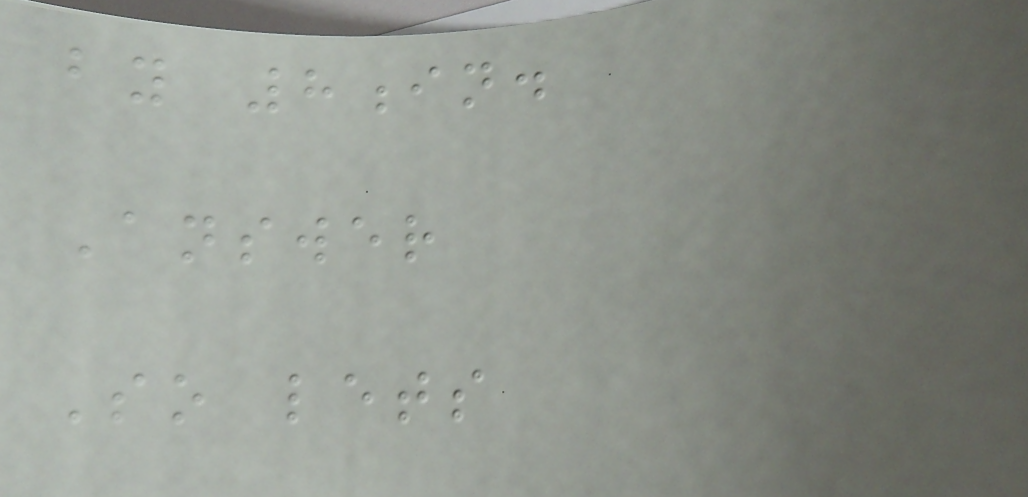by 8in.
Answer
So lets
